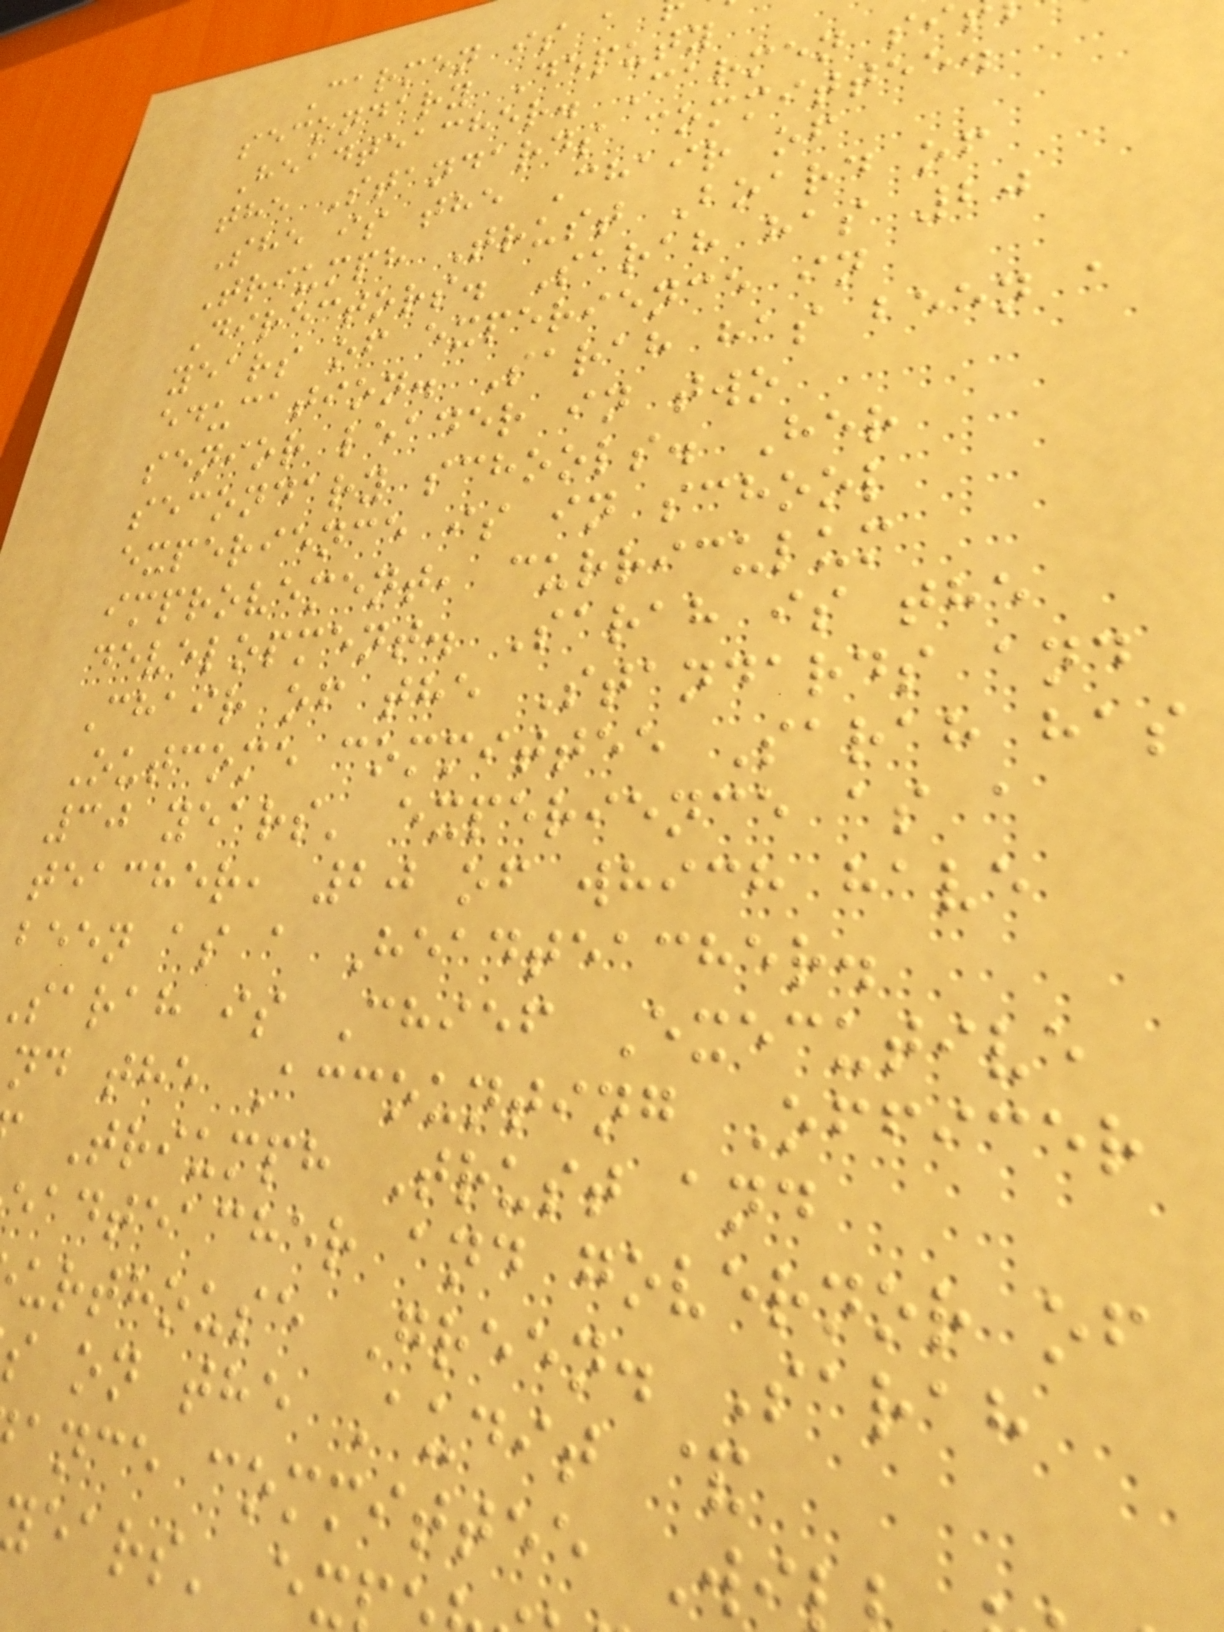Carmen is a
secondary Deputy
Headteacher. Carmen si
the Standards committee.
She is the Chair of
Triumph Trust Board of
Directors. Sarah has 20
years of experience in
education. Sarah has been a
senior leader in two
secondary schools. Her
experience is in school
improvement, curriculum
development. Sarah is the
Chair of the Standards and
Outcome committee Sarah has
30 years' experience as a
teacher, 20 of which have
been as a Headteacher.
sarah is Chief Executive
nd the Accounting Officer
Triumph Trust and
eadteacher and governor of
urthouse Green. Sarah
s on the Audit &
ance committee Wi
ears' ex
